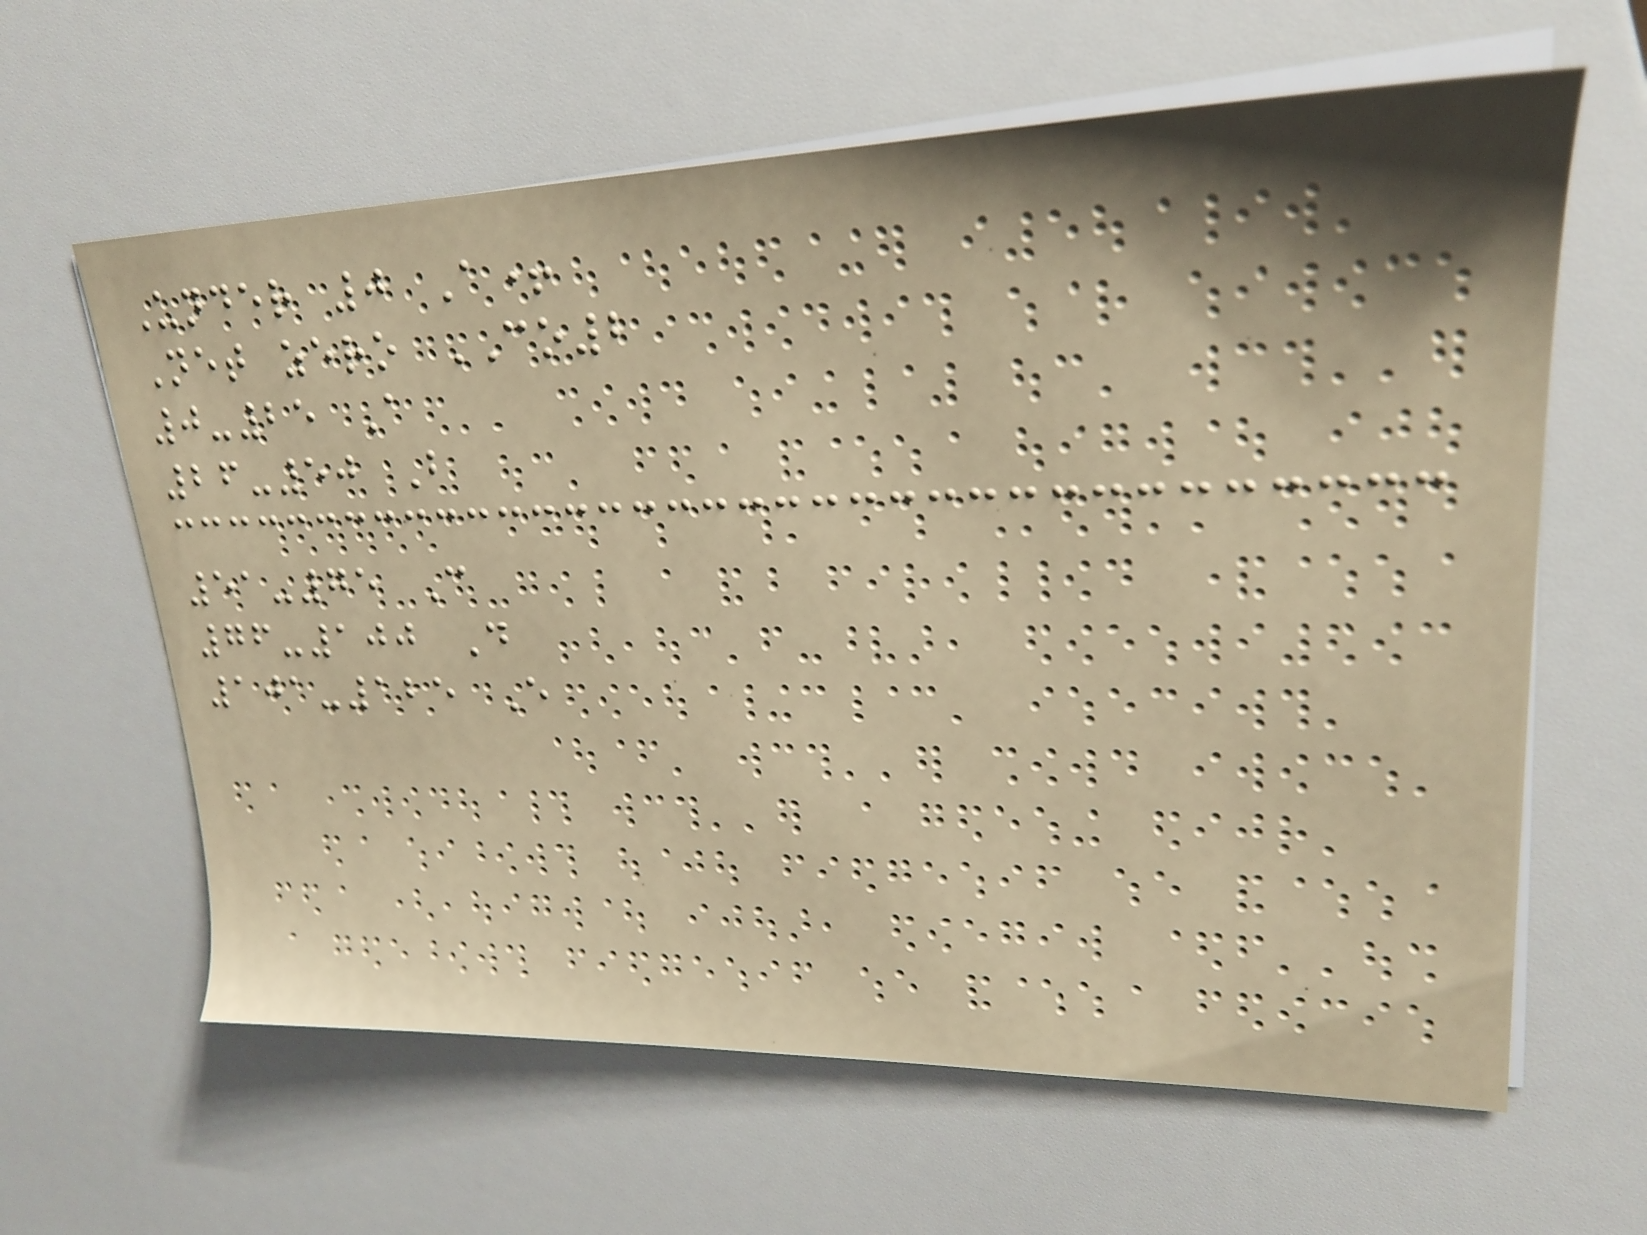Under 0 A+
Net zero CO2
0-25 A
26-50 B
51-75 C
76-100 D
101-125 E
